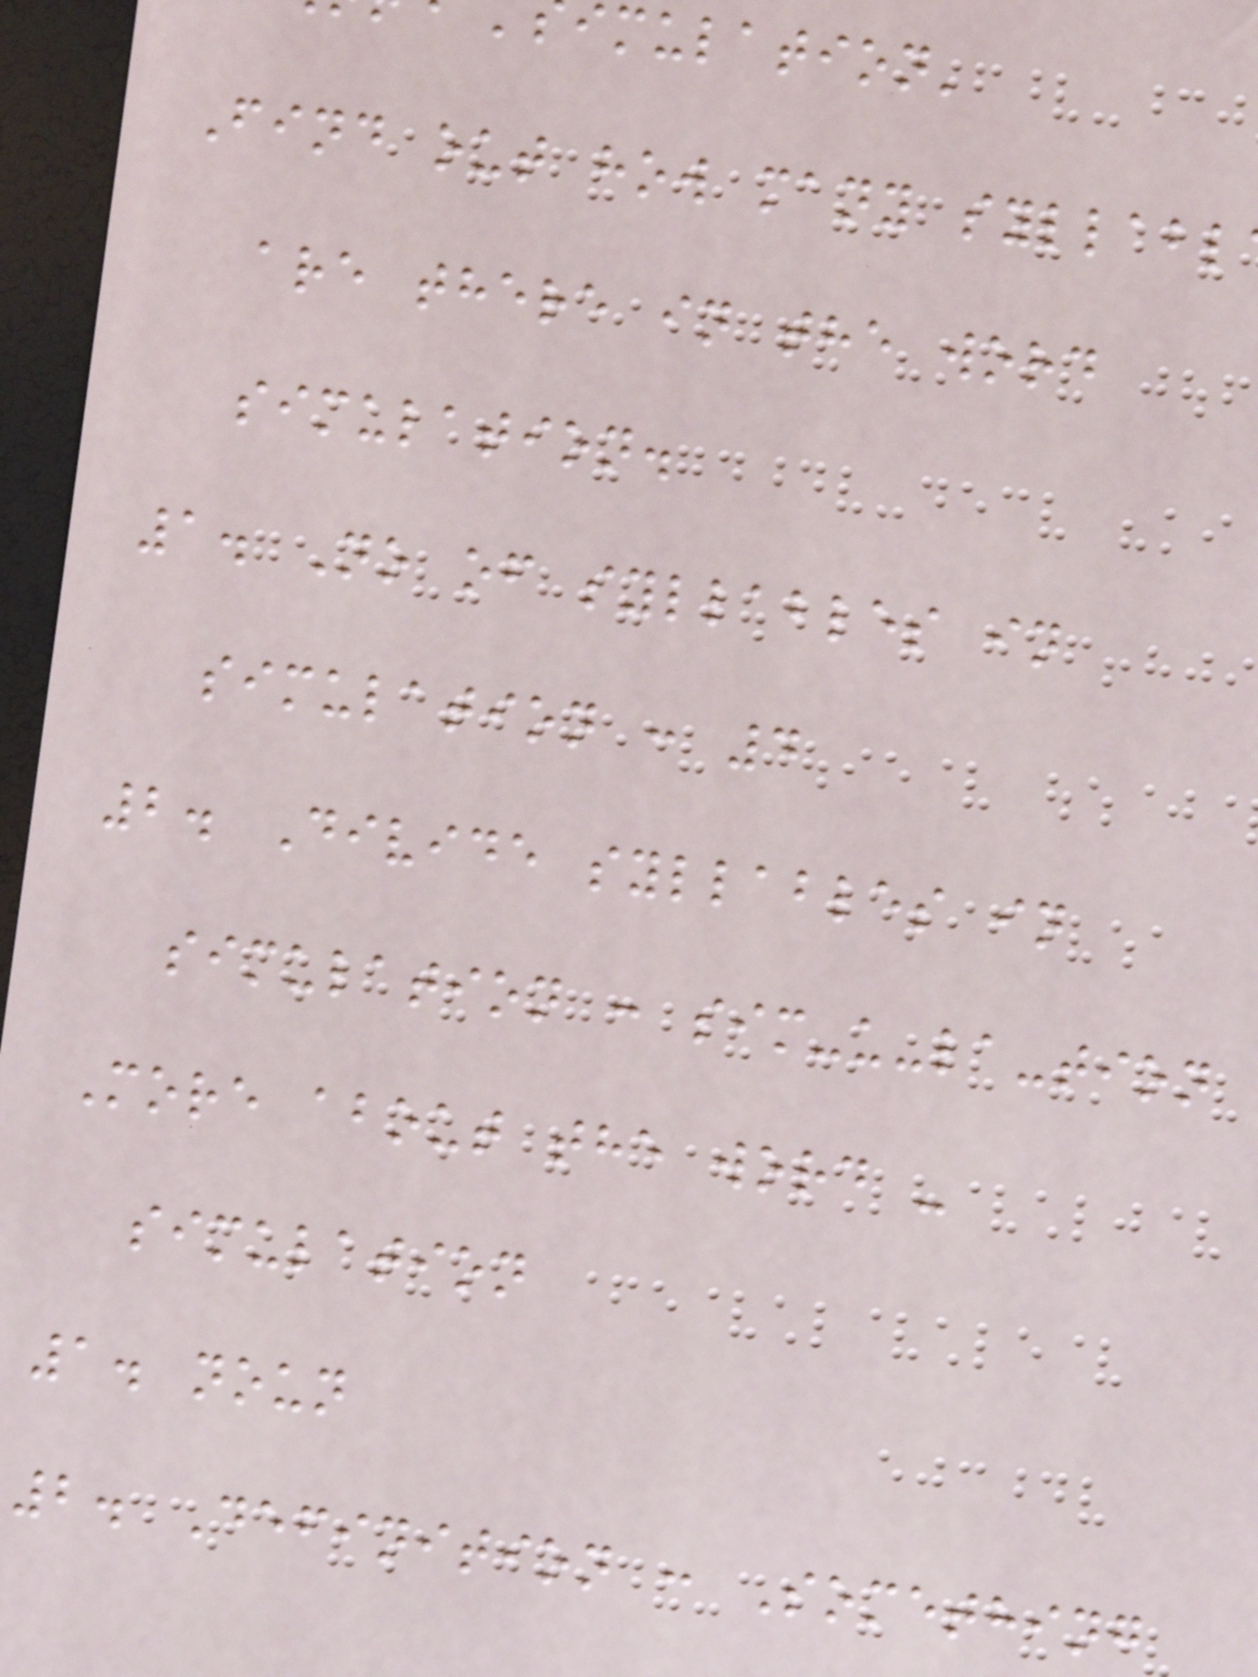imulation'
Find out how many syllabl
are there in the word
simulation.
1. No of syllables in
simulation : 4
2. Divide syllables in
simulation : sim-u-la-tion
More about the word -
simulation
1. noun
2. Definition : Something
